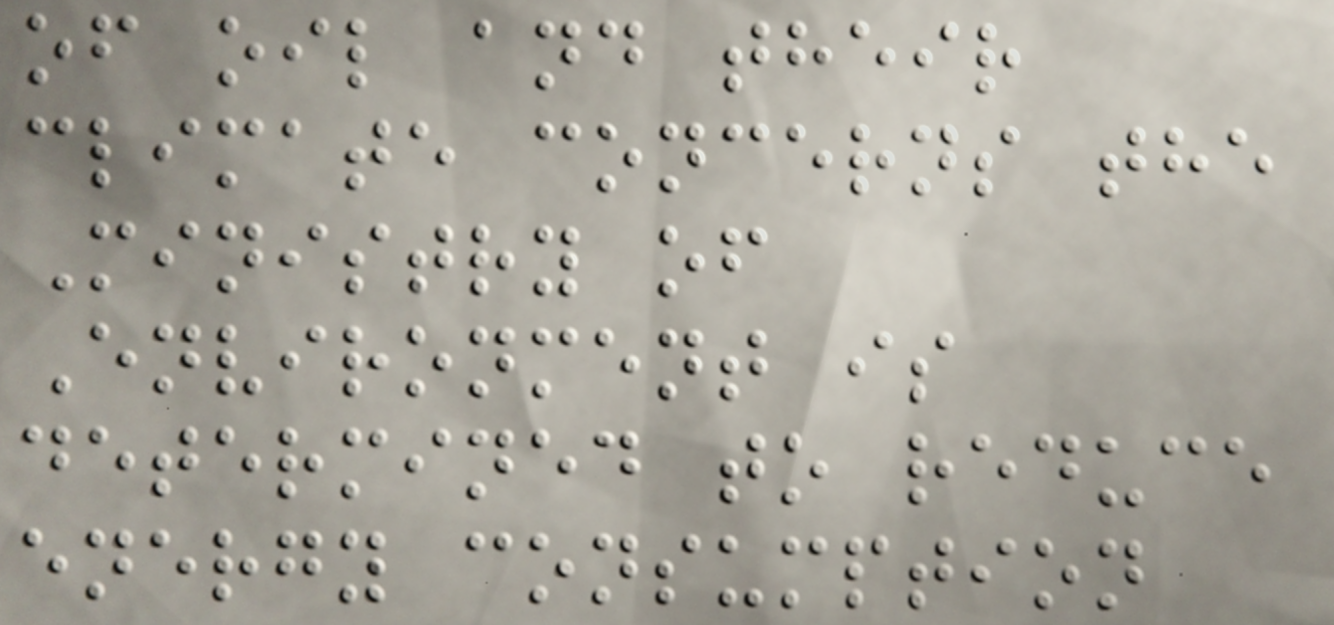of oil and their
climate concerns the
Ministry of
Environment is
determined to reduce
energy consumption
